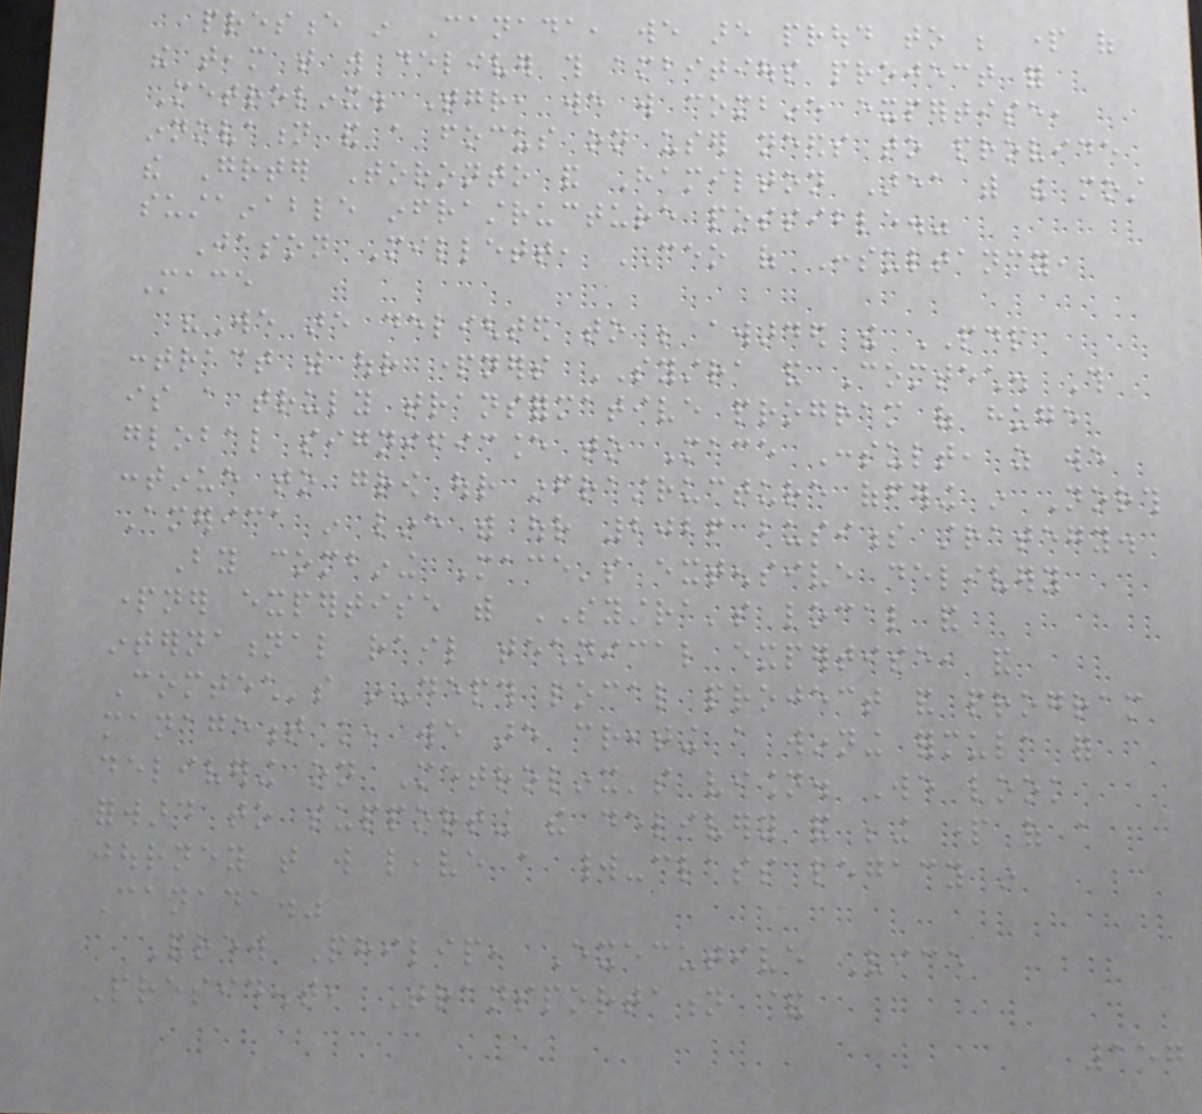presence in Canada, we are proud to be part of
the team that will deliver this ambitious project for
Metrolinx. Together, we will combine expertise,
innovation and a focus on user needs to provide
the Greater Toronto and Hamilton Area with the most
sustainable infrastructure possible."
Jason Millett, CEO of Consultancy,
Mace
"We are delighted to be awarded the PDP
contract with our partners SYSTRA and Comtech. This
is a truly transformative program of huge
global significance to Mace Consult, as we
continue to grow our infrastructure offering in North
America in line with our 2026 business strategy.
By combining Mace's extensive delivery
partner expertise with SYSTRA's local and
international rail technical expertise, and
Comtech's in-depth local project and program
management knowledge, we are creating a winning formula for
delivering on Metrolinx's vision. We look
forward to supporting the delivery and being part of a
journey that will leave a world-class legacy in
Canada."
Andrew Philip, Executive Vice
President, Transportation &
157
